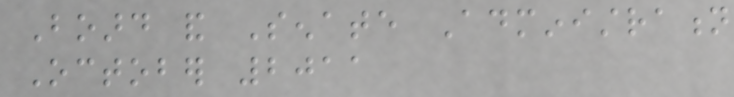Board and Senate Administration
October 2011
